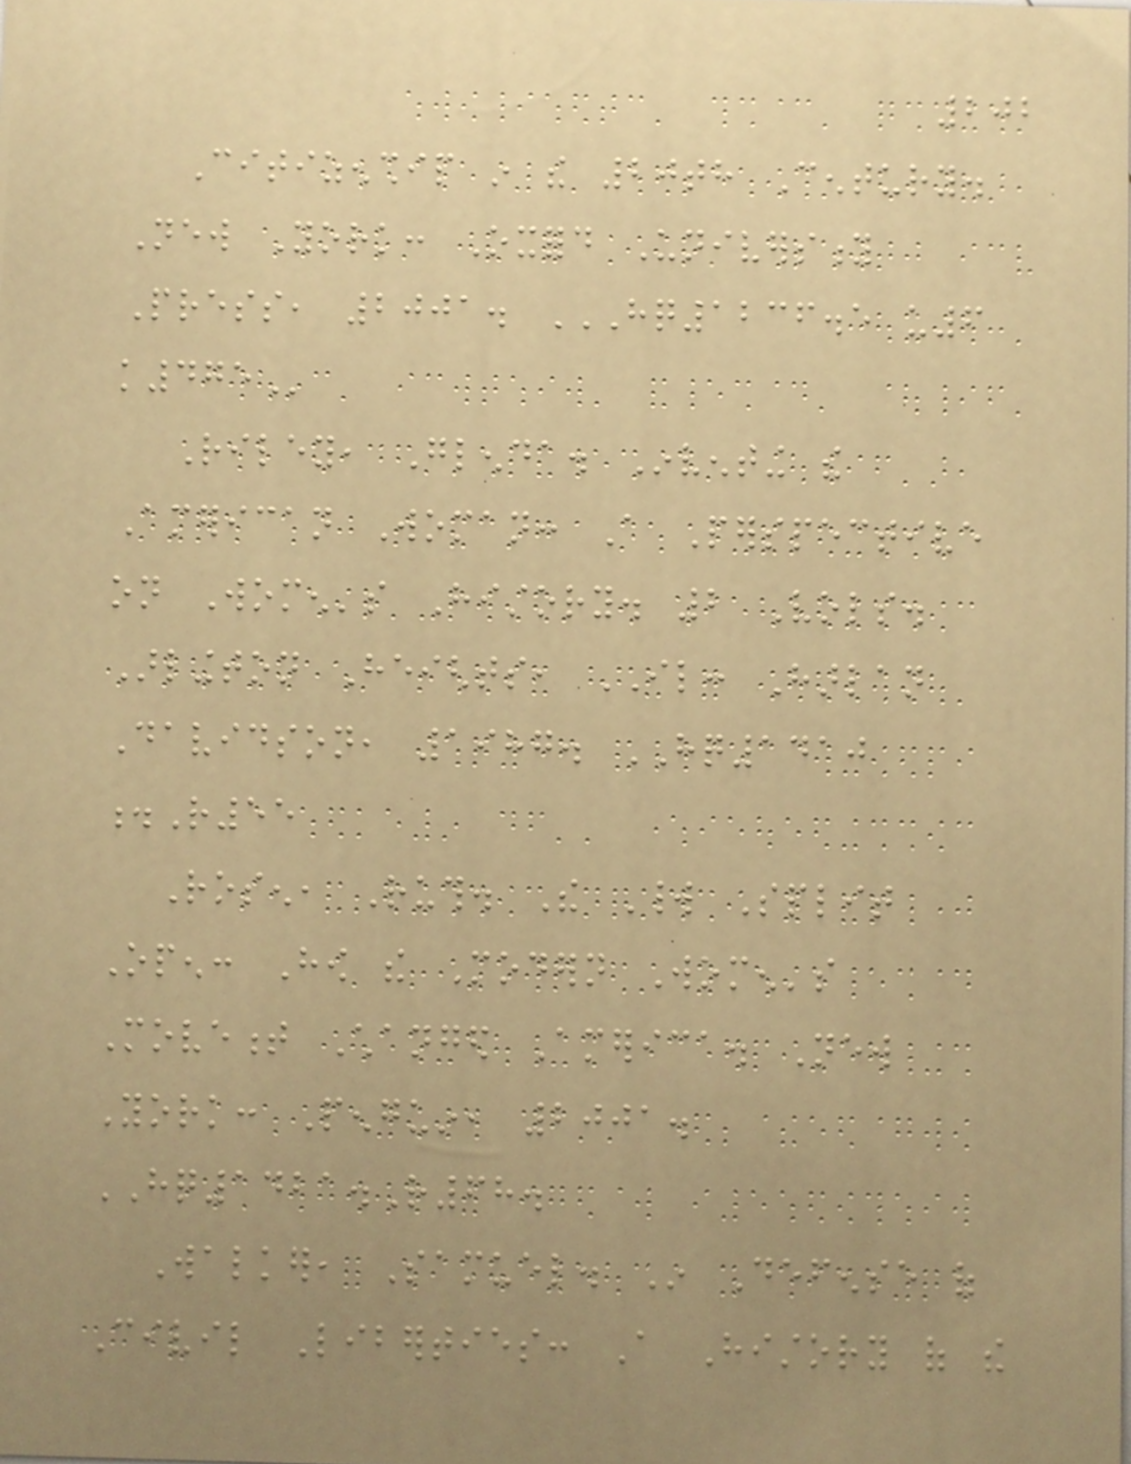202
Citizenship in the 20th Century.
New York: Oxford University
Press, 2001. HQ1236.5 U6
K475
Riley, Glenda. Inventing the
American Woman: A Perspective
on Women's History. 2 Vols.
Arlington Heights, IL: Harlan
Davidson, 1987. HQ1410
.R55
Rosen, Ruth. The World Split
Open: How the Modern Women's
Movement Changed America. New
York: Penguin, 2001.
HQ1421.R68.
Walker, Samuel. In Defense of
Civil Liberties: A History of the
